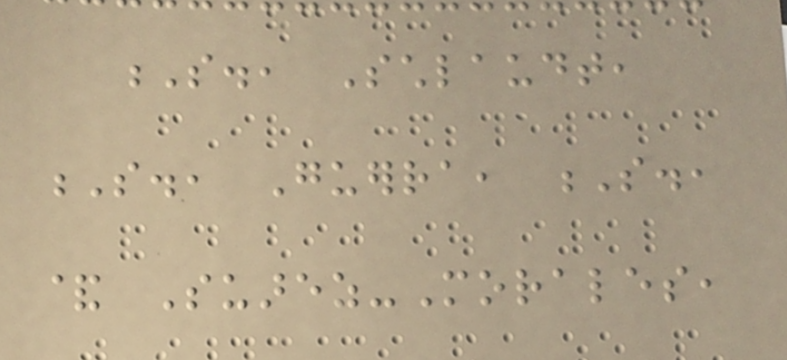S., Schlaudt,
S., Guerra, S.,
& Suarez-Morales,
